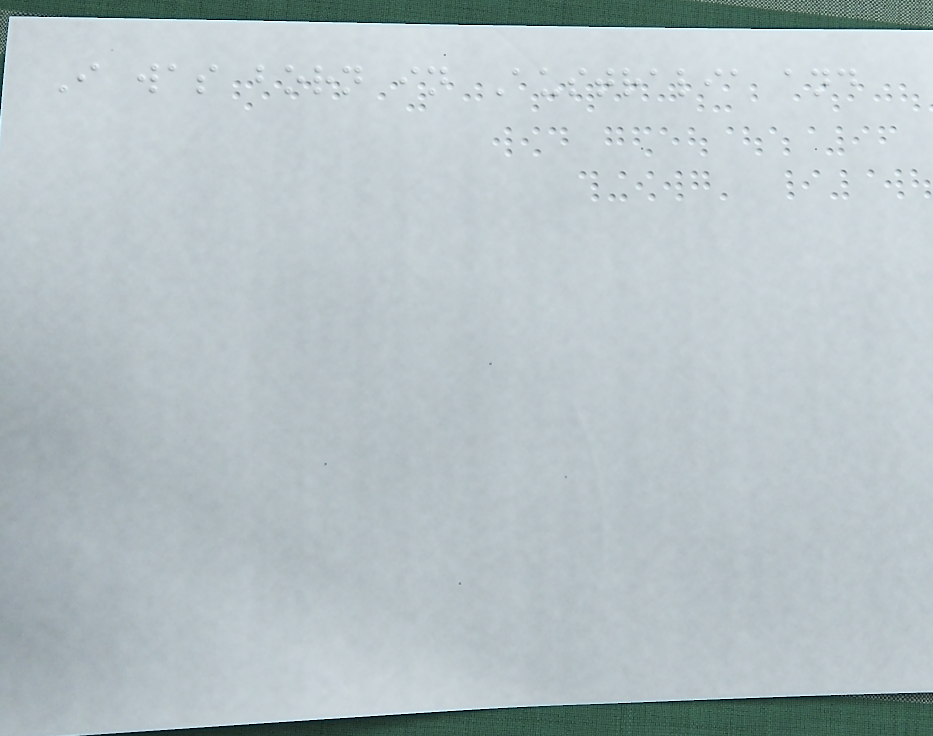I was born in Australia and
